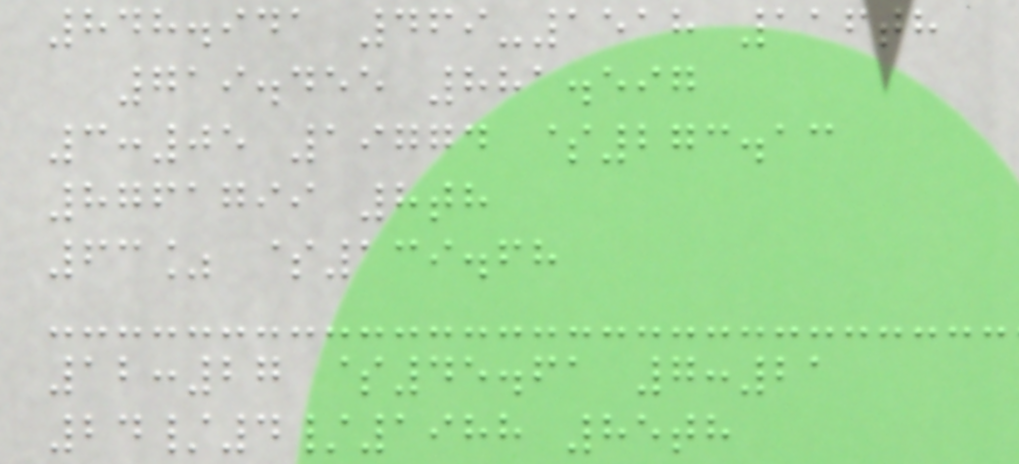848.941 469-1518 116th
719.455 881.597
3:05 19774 $273.13
8761799 8th
63% $139.68
12:27 $45.61 7:21
24/4/1988 85th
